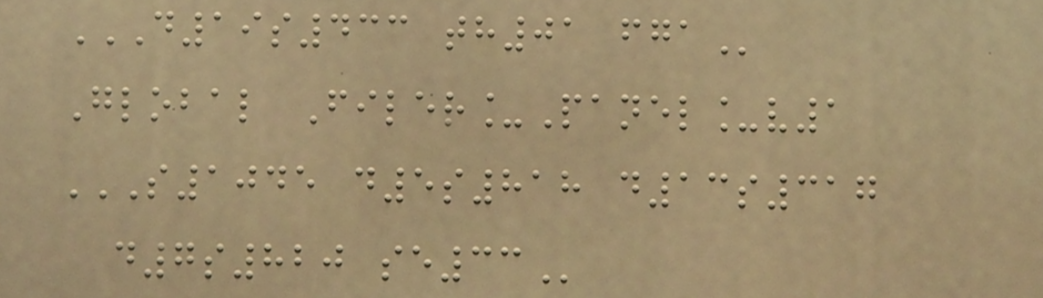D19S433 TH01 FGA
Global Filer_Panel_v1
S1045 D5S818 D13S317
D7S820 SE33
